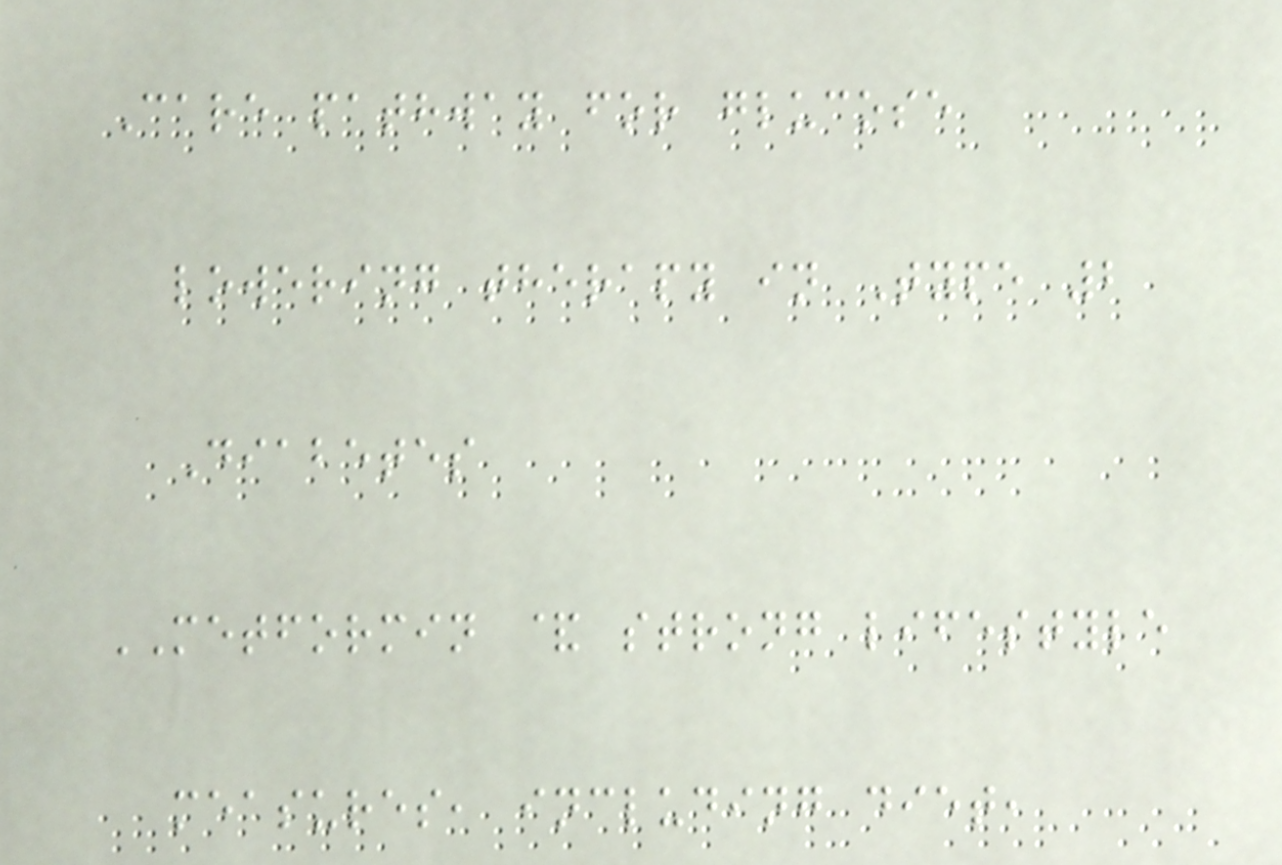Care pathway for glucose
lowering therapy in Type 2
Diabetes
METFORMIN & strong lifestyle
measures, including diet,
